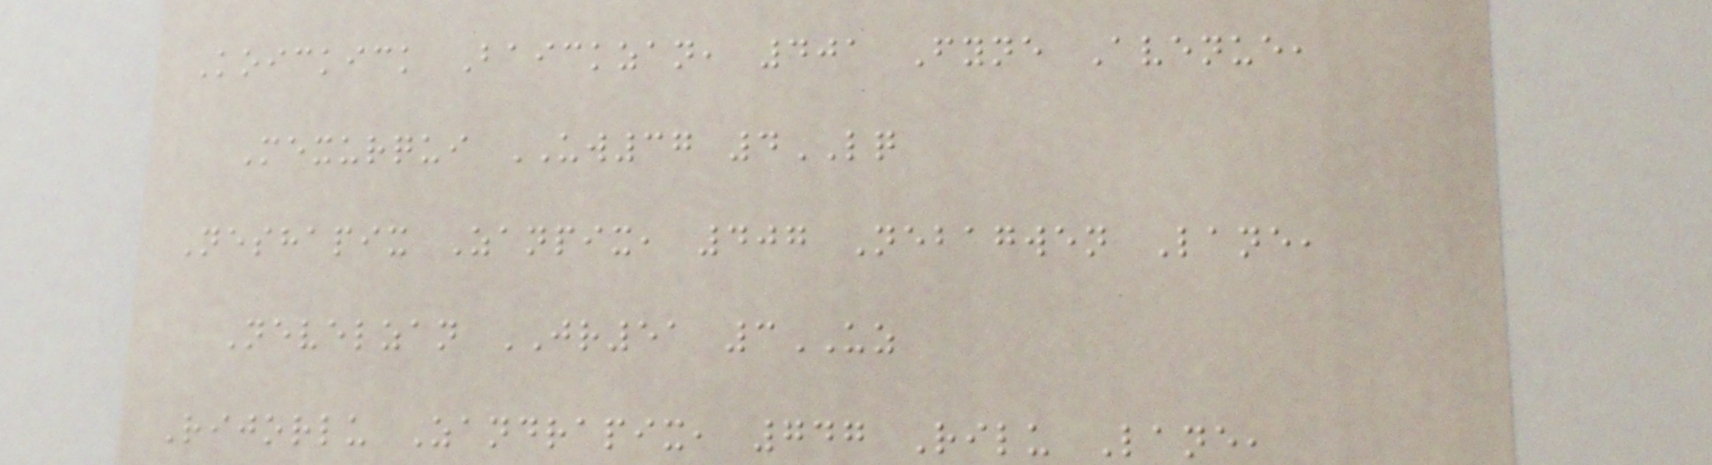Koickick Baickzan, 401 Fyne Avenue,
Mexurqui UW37 4LQ
Neshapix Zanpix, 407 Nebagwen Lane,
Nevelzan JR51 3UZ
Rijorlu Zandrapix, 747 Rilu Lane,
